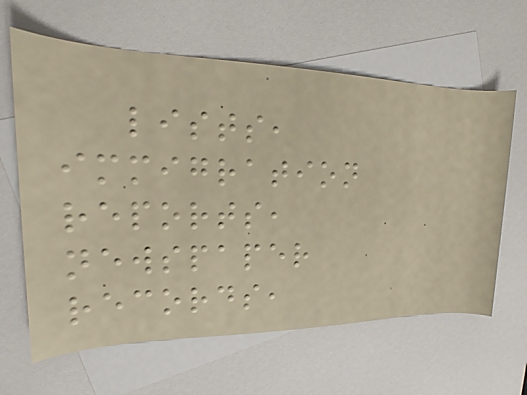lists,
immigration
reports,
newspaper
records,
